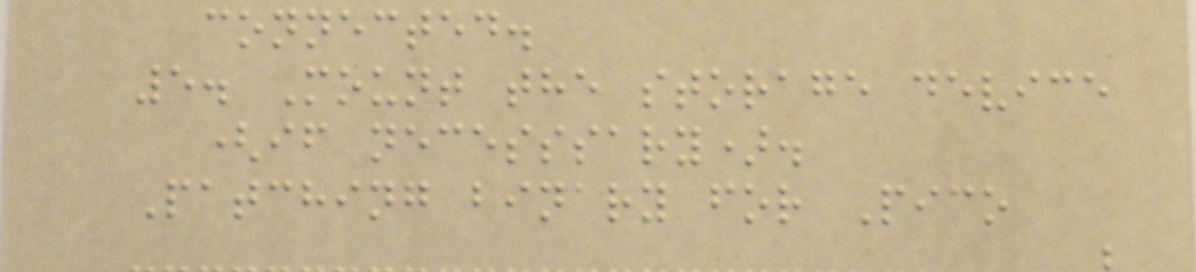connected.
5. Mount the storage device
(if necesssary).
Patching binary for Pico
